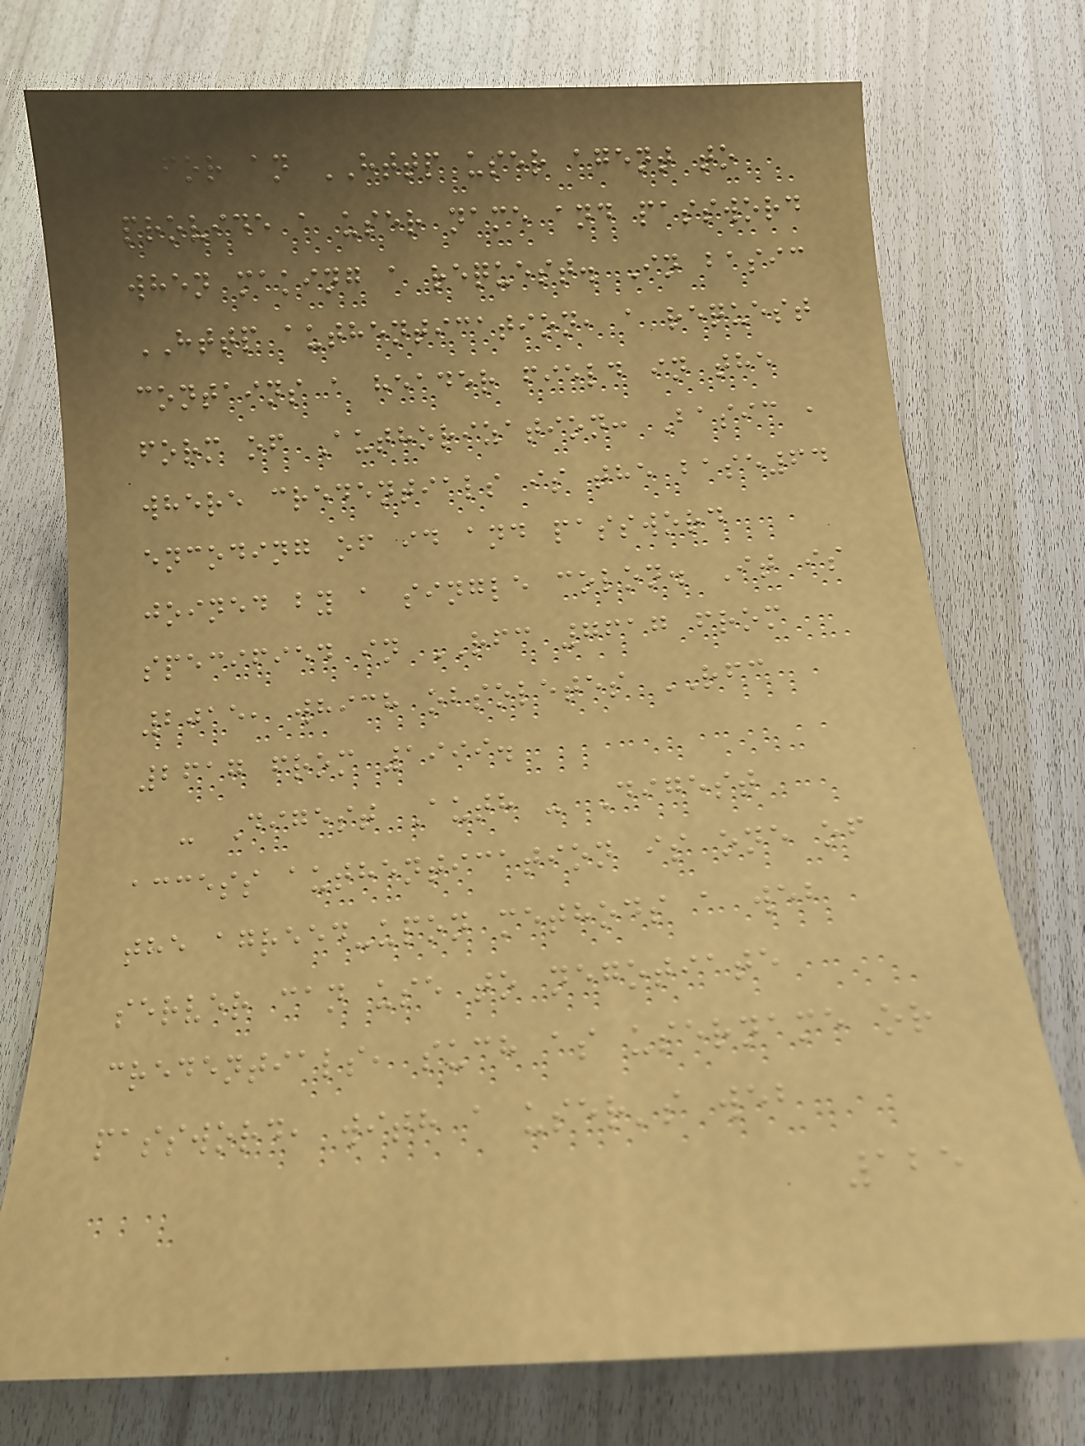for an HTTP user agent to
provide a user name and password
when making a request. In basic
HTTP authentication, a request
contains a header field in the
form of Authorization: Basic ,
where credentials is the base64
encoding of id and password
joined by a single colon. It is
specified in RFC 7617 from
2015, which obsoletes RFC
2617 from 1999.
- Digest Auth - Digest
access authentication is one of
the agreed-upon methods a web
server can use to negotiate
credentials, such as username or
password, with a user's web
125
